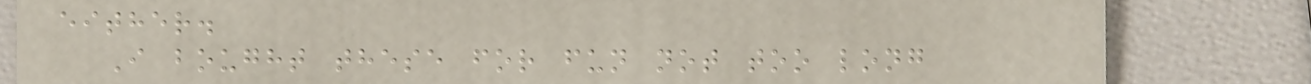either.
I bought these for fun not too long
